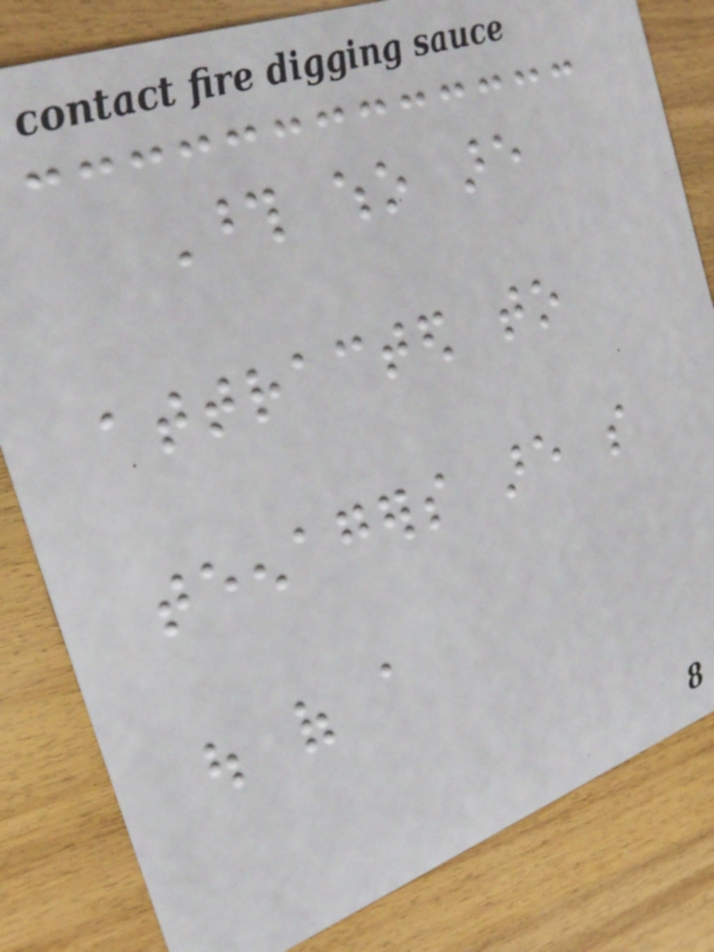Those who are
attracted to
teenagers are so
out of a
